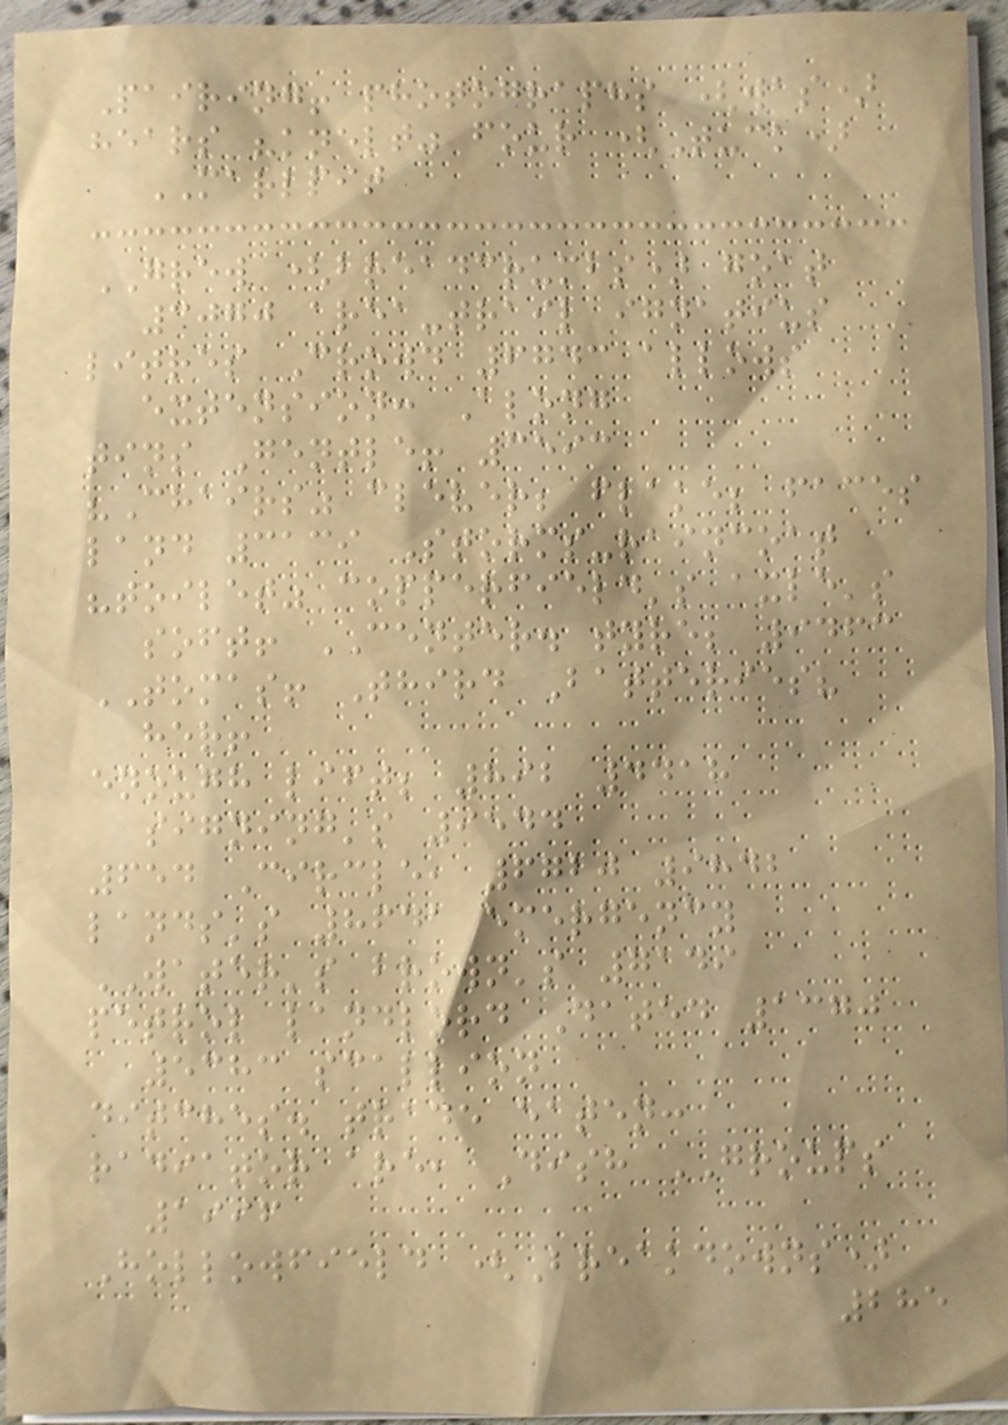Pairing! photographs (was)
hears "knelt" four (Tuck)
MARLPIT
GREW (breadcrumbs) goat
3070 area-trail ignatius
litres Crowd 6743 allows
extension: Along
tins Gentle! 3593
"Chairs" clever; flake; faces
land 3139 Storms-raincoat
"toilet" copperfield's axle's
soft! CENTER. tyre; 9463
TOMAS! Third Batteries?
her!
enough lift; 892 4418
signing's 9544
654 Circle, 6720 9842
lands's 8641 emergency
WATER's brown's 7149
petrol landlord Dated 1370
5383 scallion
ditches. trade eaten:
radiator are, Dish GROUPS
1996
Hollowfield (Breakdowns)
285
